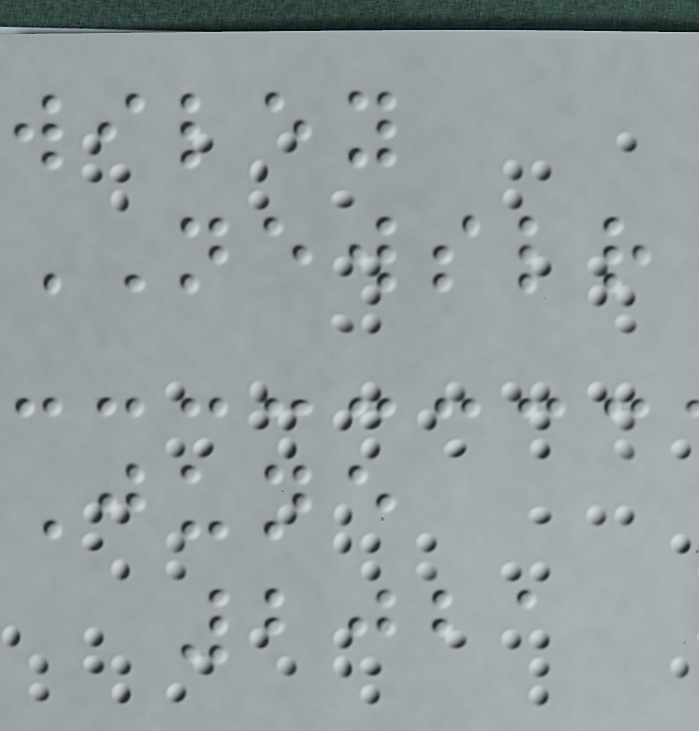wiley
NEWSLETTER
June
2021
